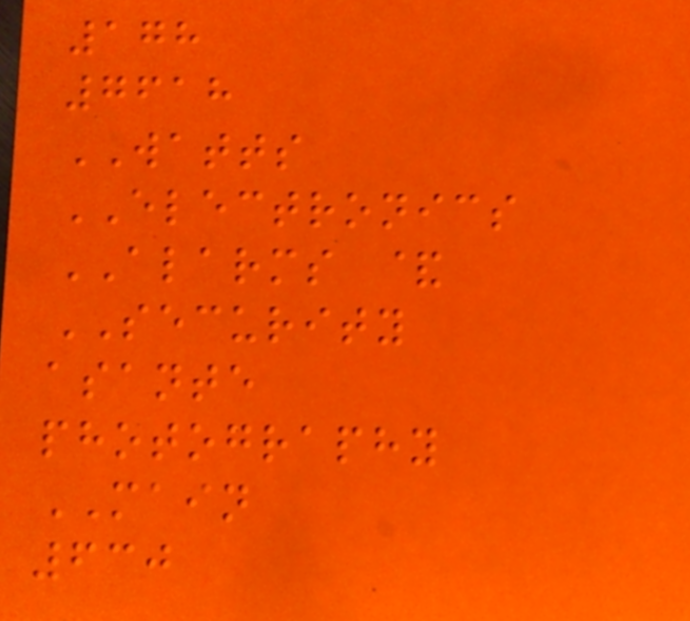178
7618
WATTS
ELECTRONICS
ALARMS &
SECURITY
asante
photography
MAIN
630
